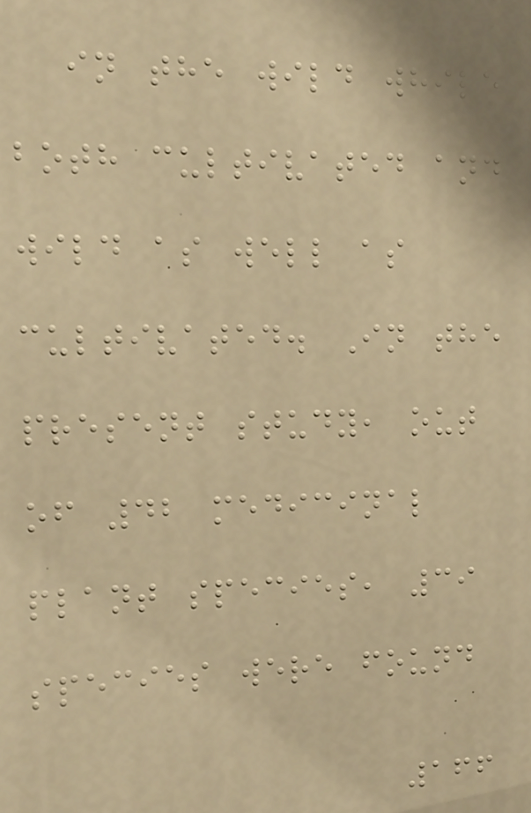in the wild while
both cultivated and
wild as well as
cultivated. In the
present study, out
of 42 medicinal
plant species, 39
species were found
166
